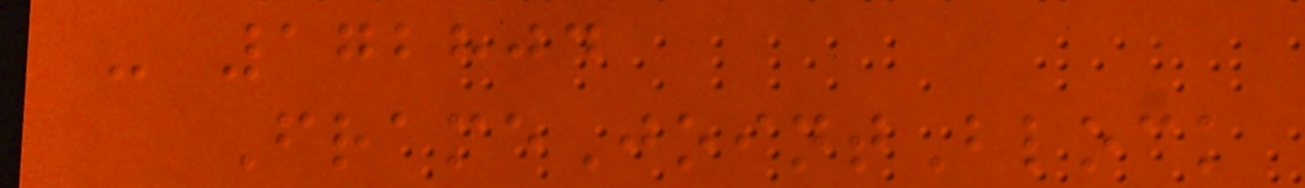- 172804
FrameJointBlock
